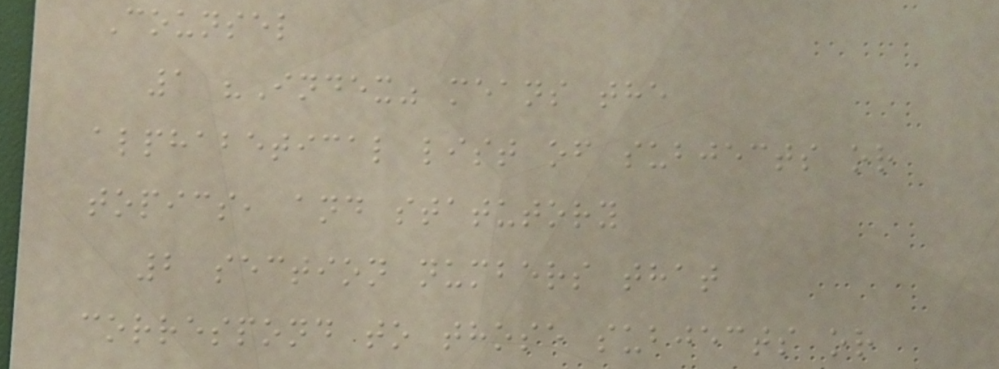Counsel
1 "Index" means the
alphabetical list of subjects or
topics, and statutory
2 section numbers that
correspond to those subjects or
